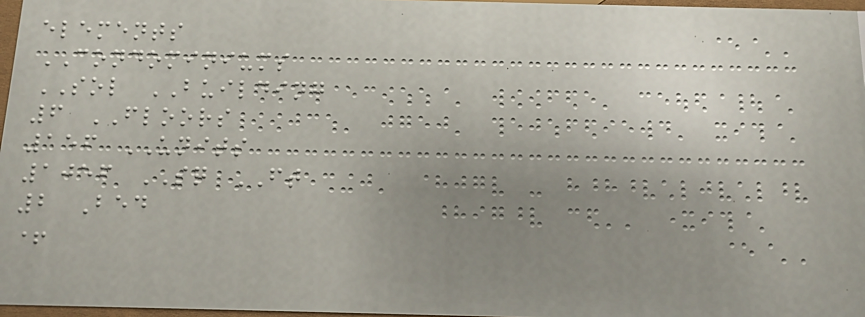elements
CONDOMINIUMS
SOL BUILDING
6 FLOORS
156 UNITS
1056 SQ FT
2 Bed
+
